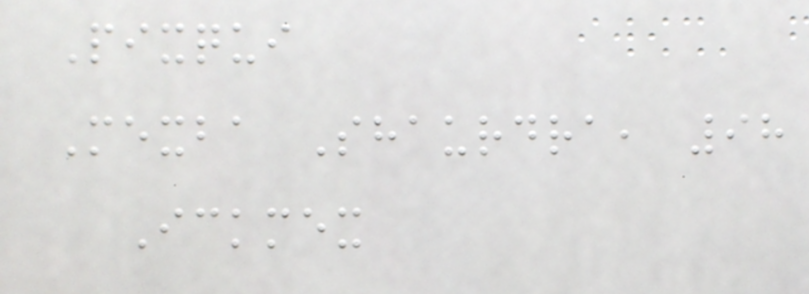Pixqui
Mexba Shaurdra, 98
Ickmex
